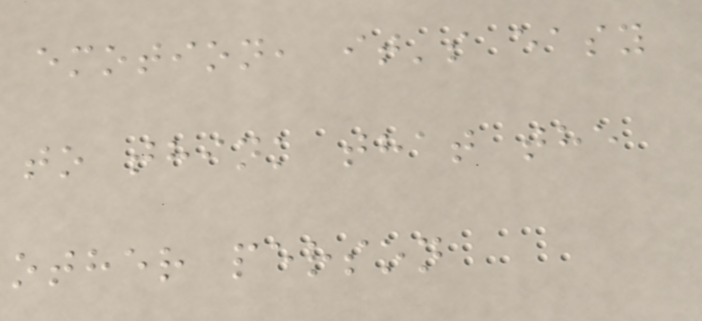emotion, it's easy
to think that the
other person
